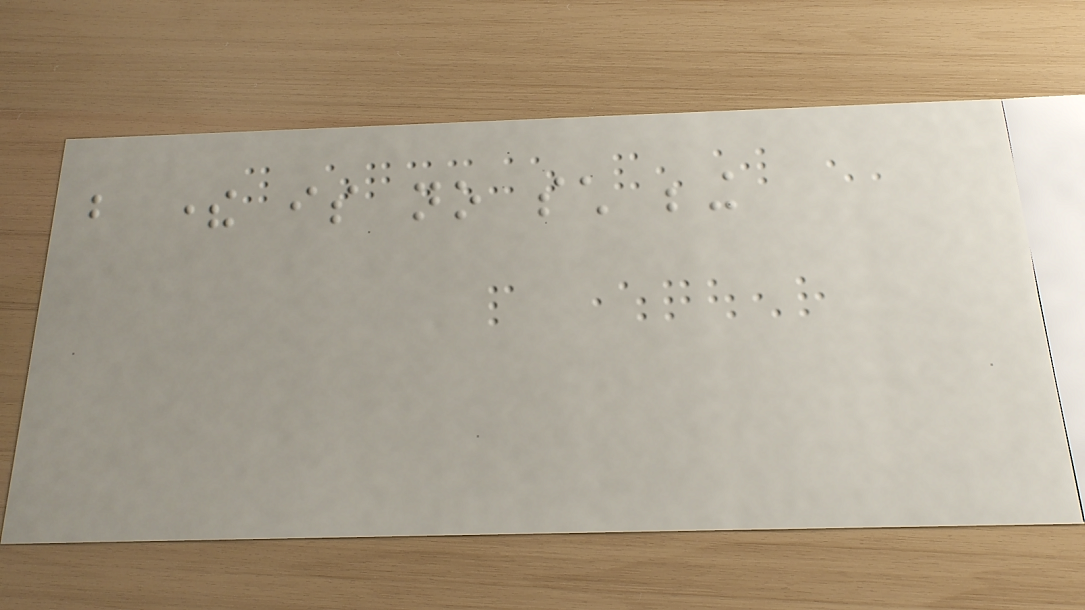but there is no such being
